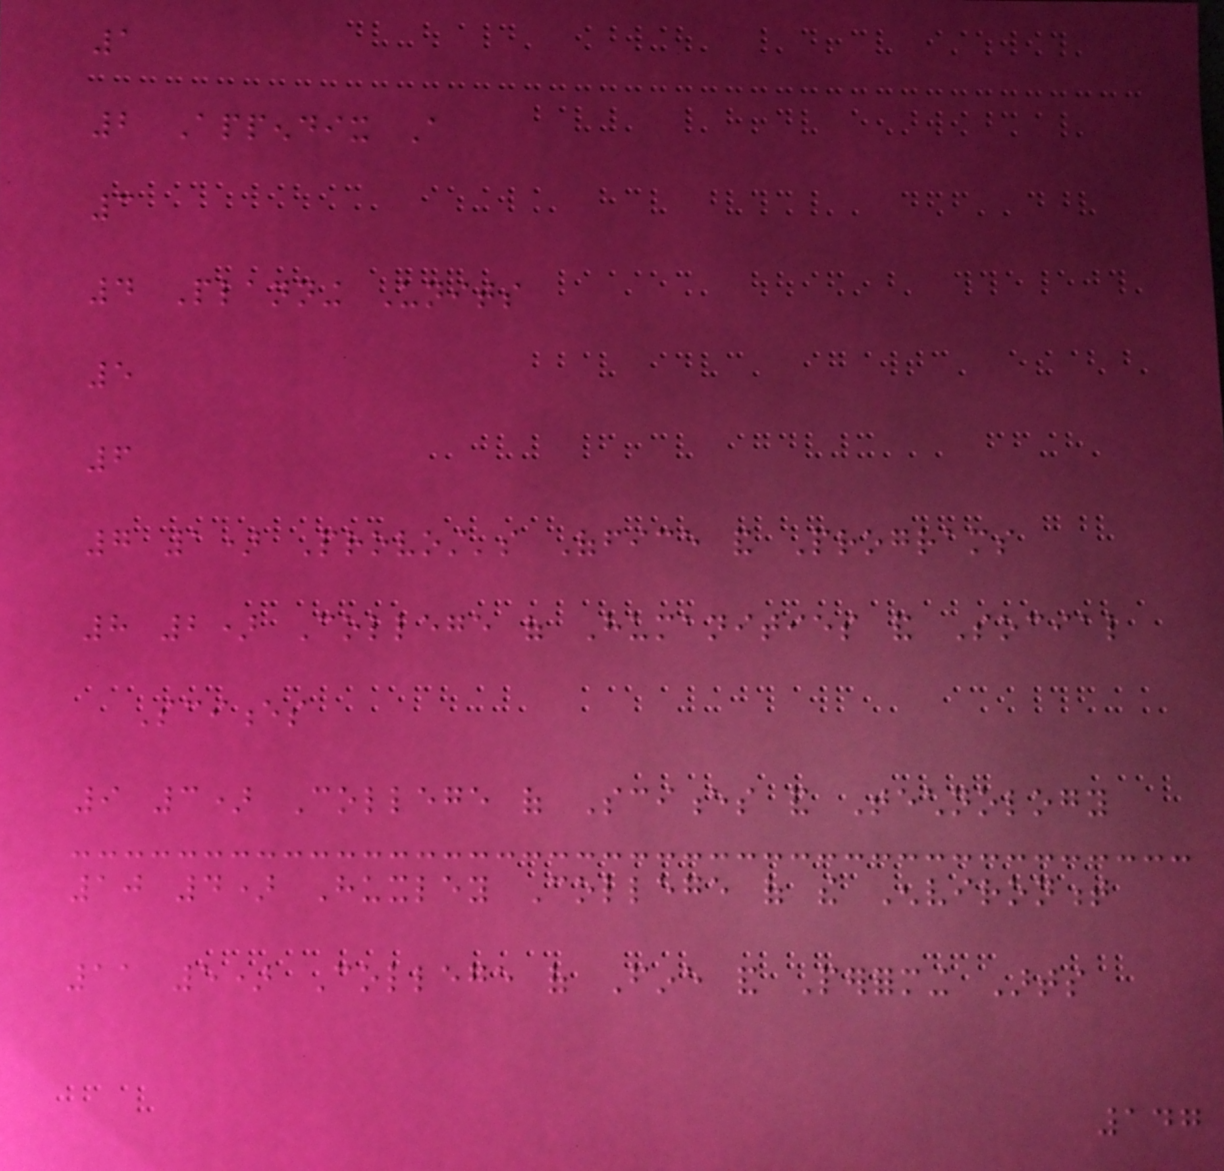1
2 Appendix A
3
4 Planning Units
5
6
7 1) Provost's Office and Programs
8 2) College of Humanities and Social
Sciences
9 3) College of Sciences and Technology
10 4) Huxley College of the Environment
11 5) College of Fine and Performing Arts
147
